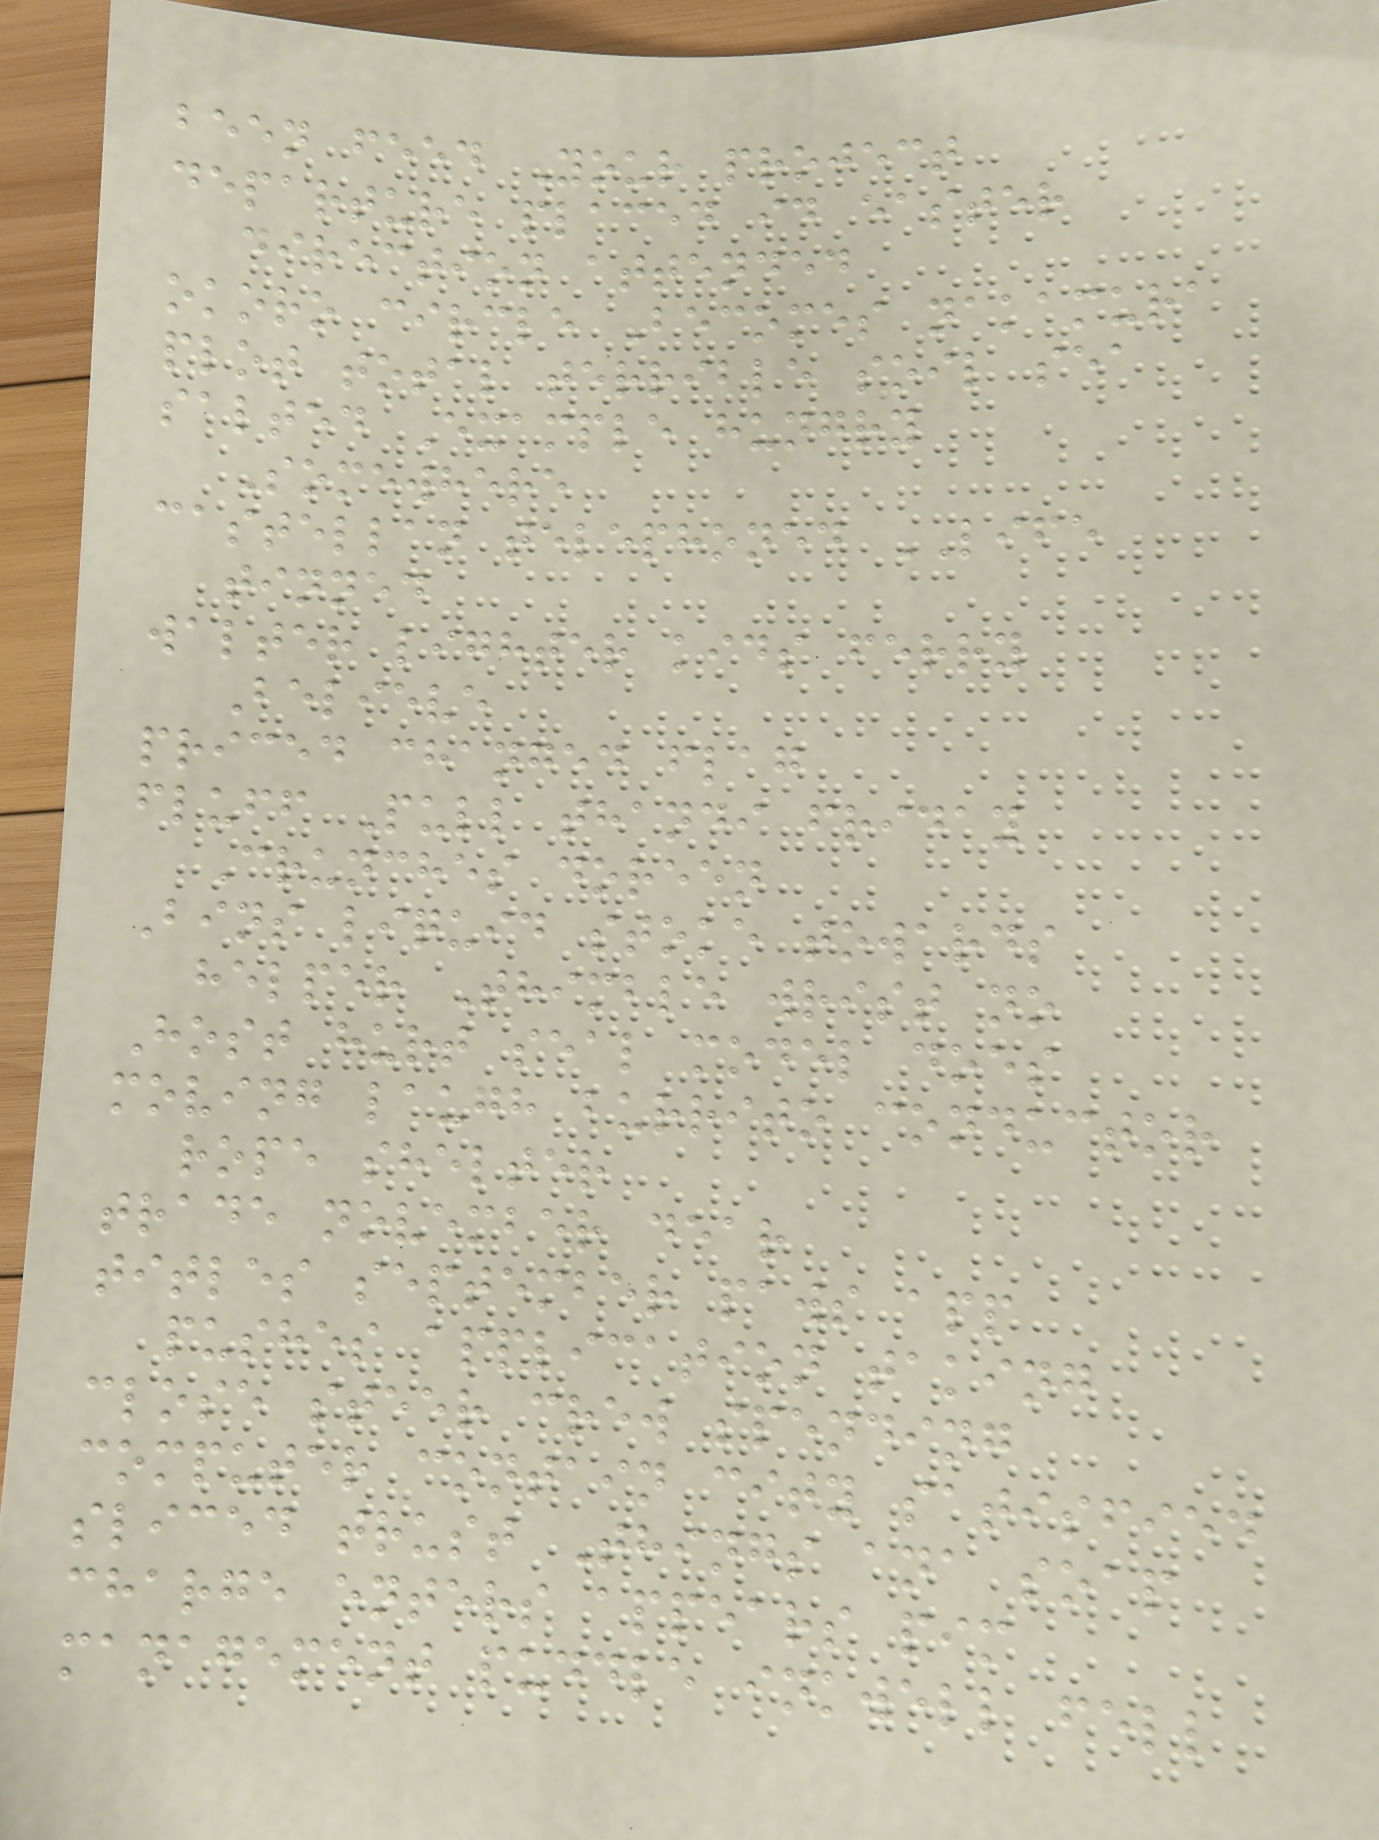been feed Your project
departure placed id easter
direction attended
okoro circle Becomes nakamura
plot total terrible soil sea
salted Example hungry
Somewhere
castellan telephoned LIFE
tinned
walter lighter kids ferry
Believe
priced changed flag
fluff Pull thandi friday
Crunches doreen
Bins liquid stoke towards
helper Thimble wrist no
Host hurt seal model does
moving laugh burrito conductor
rope shelter
trade november dear
titles september paws app
pushes application taking
close steer crew spending
computer contain city satisfied
sliced trust Things ana soap
charge enters appears pim
management puddle inkwell fell
